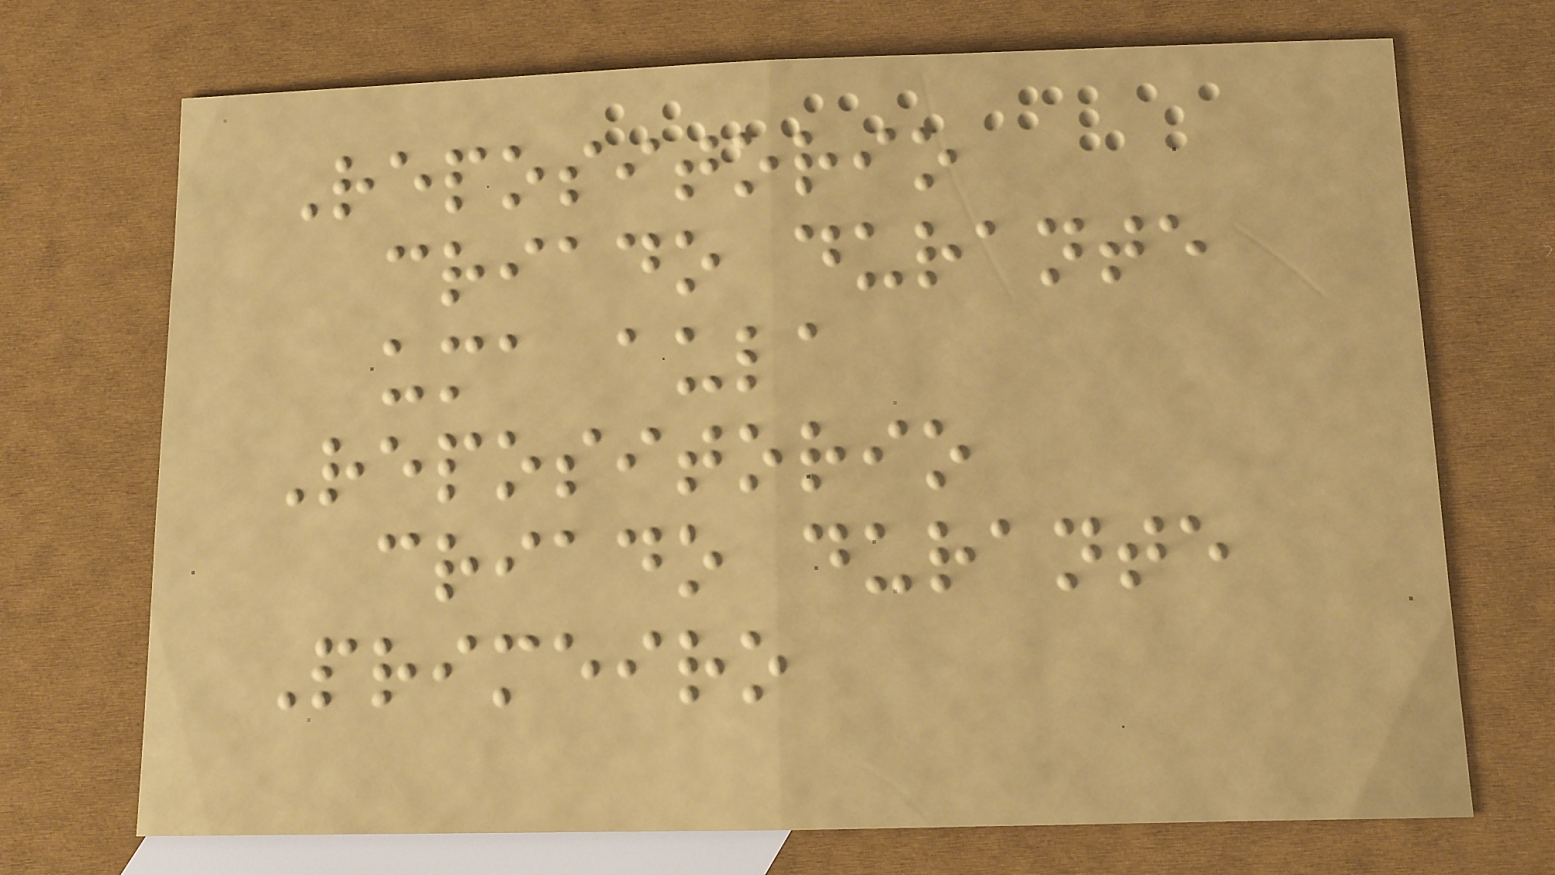Repositorio
criado durante
uma aula
Repositorio
criado durante
Primeiro
